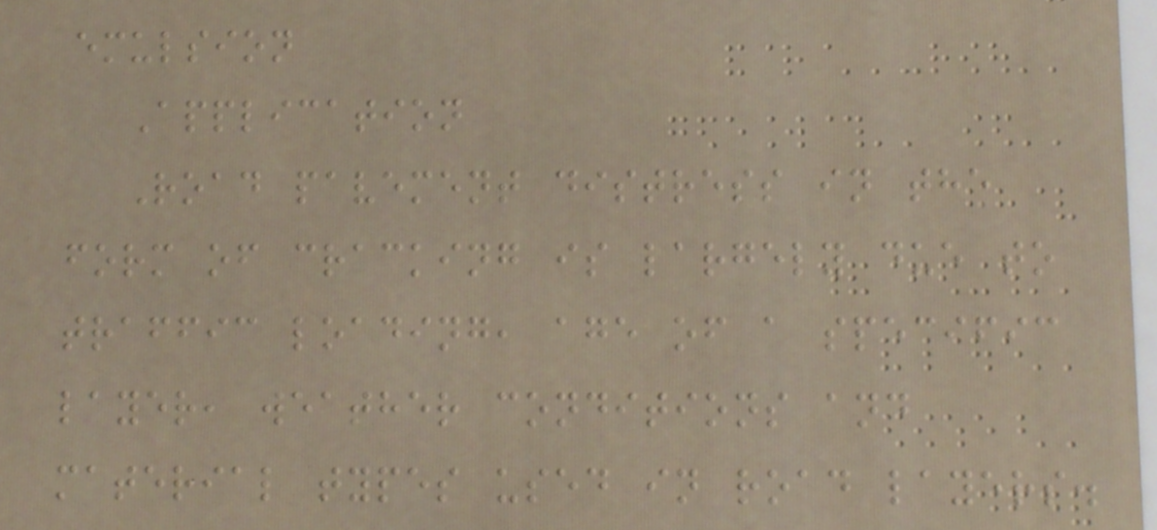emulsion
Application
Road pavement distress in the
form of cracking is largely due to
traffic loading, age of a specific
layer, weather conditions and
material types used in road layers.
